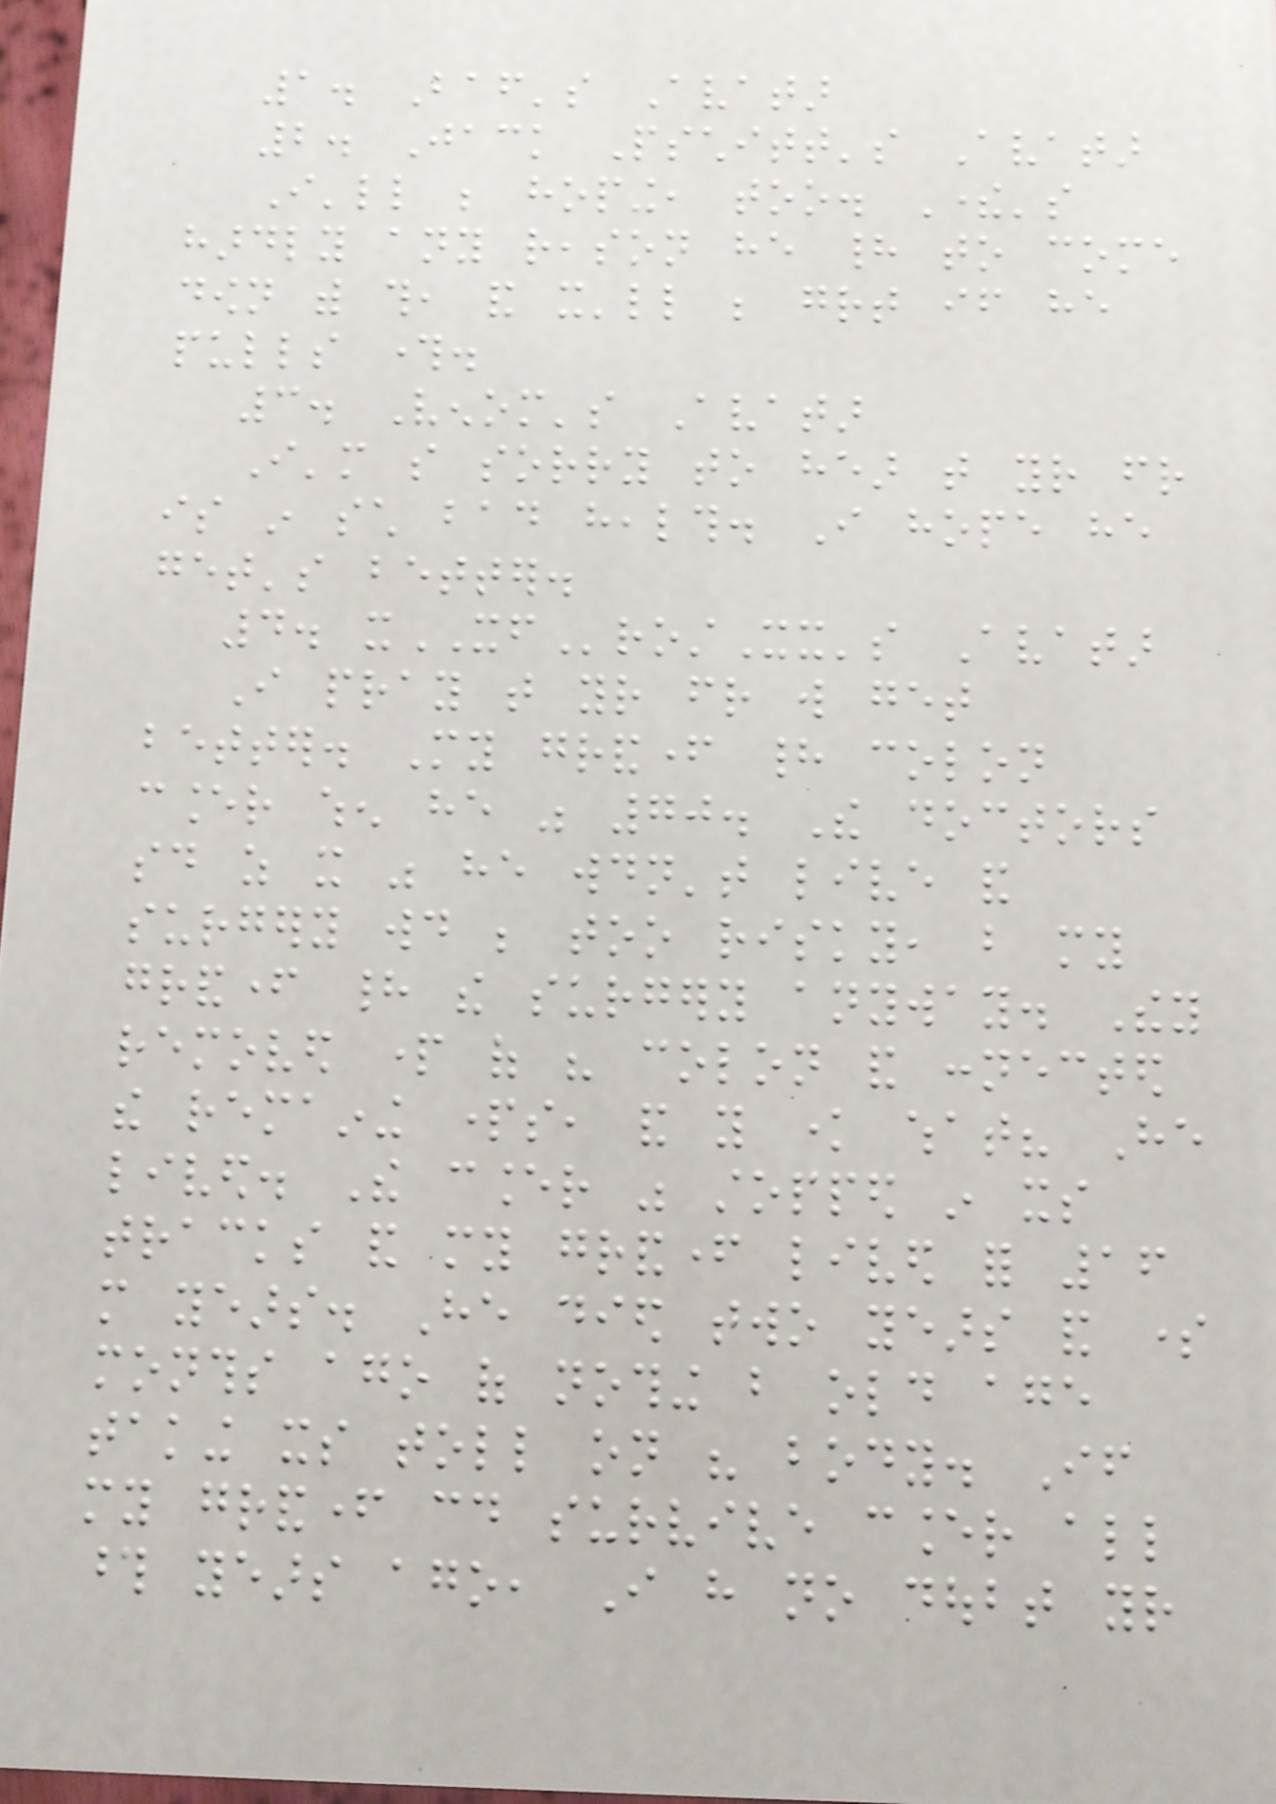1. Baf's Avatar
2. Jack Pschitt's Avatar
I'll be hoping, too. There's
hardly any reason he had to come
down with this, and it'll be great if he
pulls through.
3. Venom's Avatar
I'm so sorry to hear that your friend
is in such bad health. I hope he
get's better.
4. xXFrostXx's Avatar
I pray that your friend will get
better. My grandfather had colon
cancer when he was 70. The doctors
said as it was he wouldn't live and
surgery would be too risky, but my
grandfather had the surgery anyway. They
removed part of his colon and connected
the remaining parts, and you know what? He
lived. The cancer was stopped in its
tracks and my grandfather lived for 16
more years. He died two years and some
months ago of nothing but old age
taking its toll on his body. If
my grandfather could survive cancer all
those years ago, I have no doubt your
